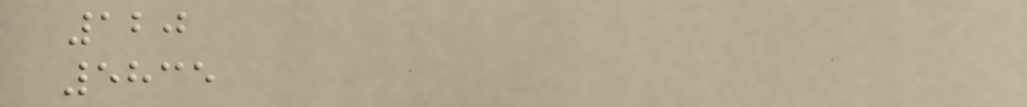120
5835
